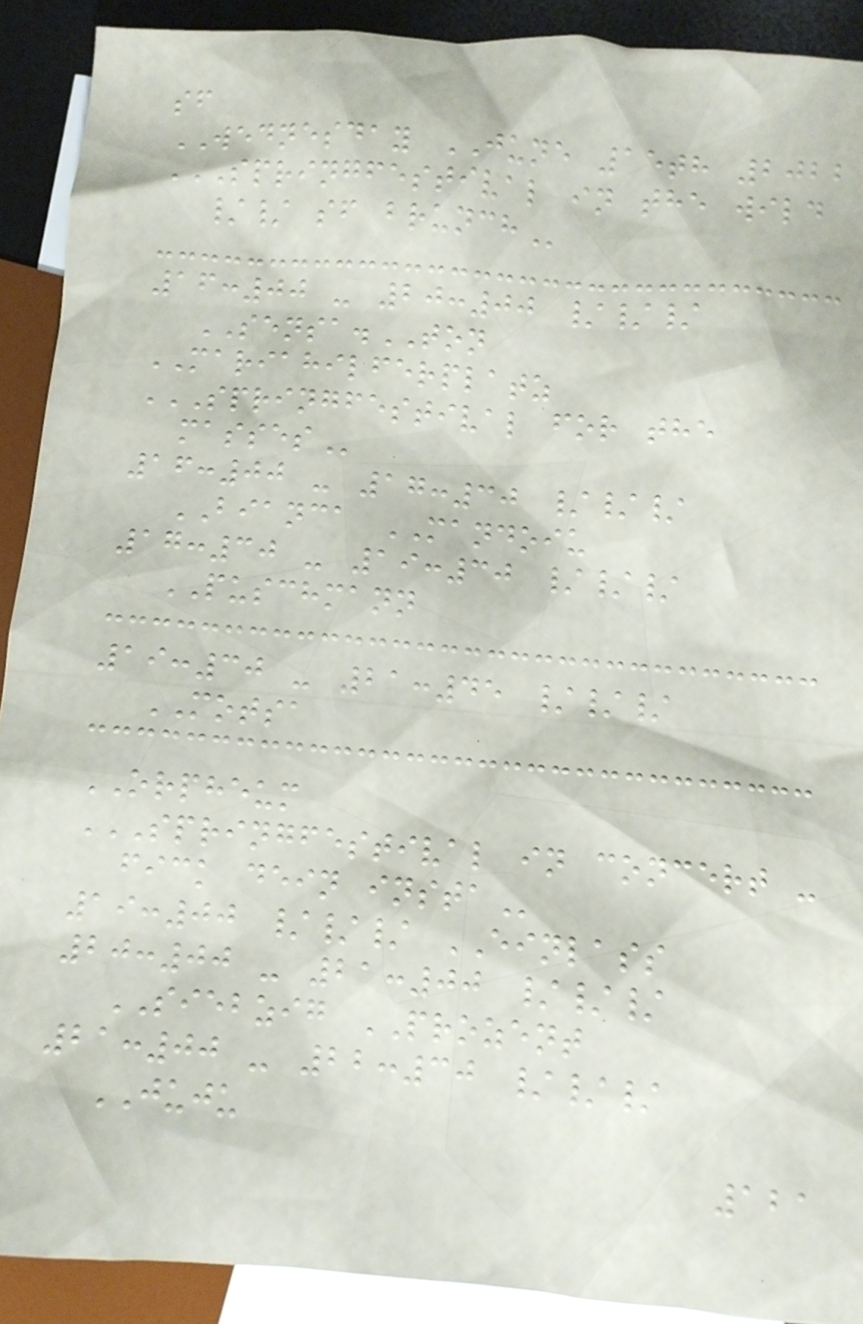sf
WEDNESDAY JUNE 15th 2022
SPRINGFESTIVAL IN THE WILD
// SF BRUNCH
16:00 - 20:00 ///
SENSA.TON
MARIAHILFERPLATZ
SPRINGFESTIVAL FOR THE
MASSES
16:00 - 17:30 ///
BIANCA MANDOIU
17:30 - 19:30 ///
PUSCHMANN
19:30 - 21:45 ///
MOTSA
ORPHEUM
SPRINGFESTIVAL IN CONCERT -
FICK DEIN INSTA
19:00 /// EINLASS
20:00 - 21:00 ///
SIEBZIG PROZENT
21:00 - 22:30 ///
JUJU
121
